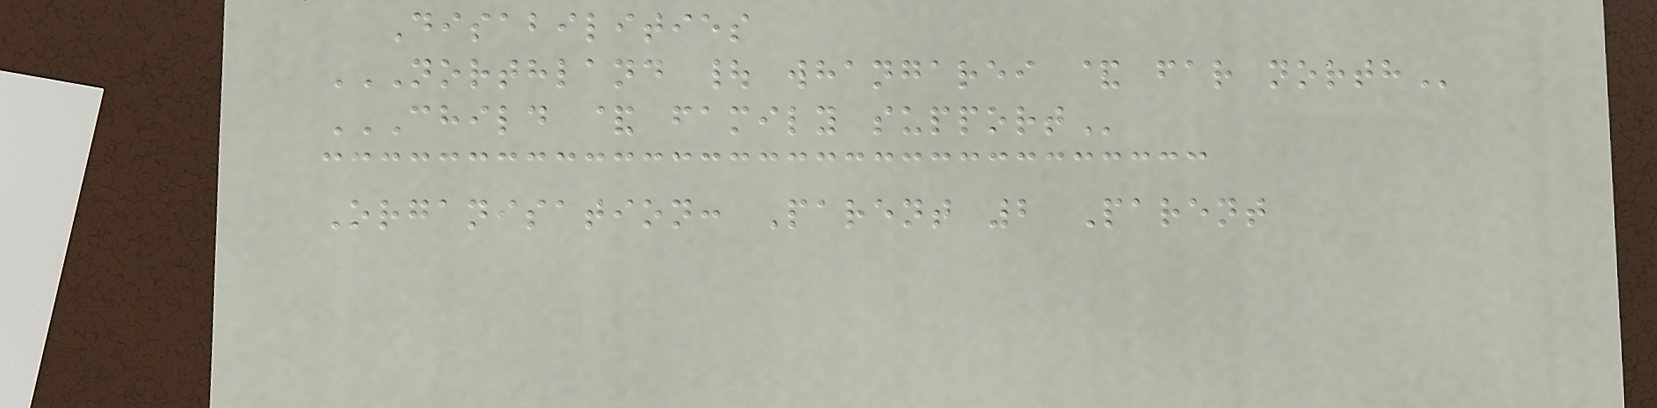Disabilities
NORTHLAND | WHANGAREI & FAR NORTH
CHILD & FAMILY SUPPORT
Organisation: Parent 2 Parent
